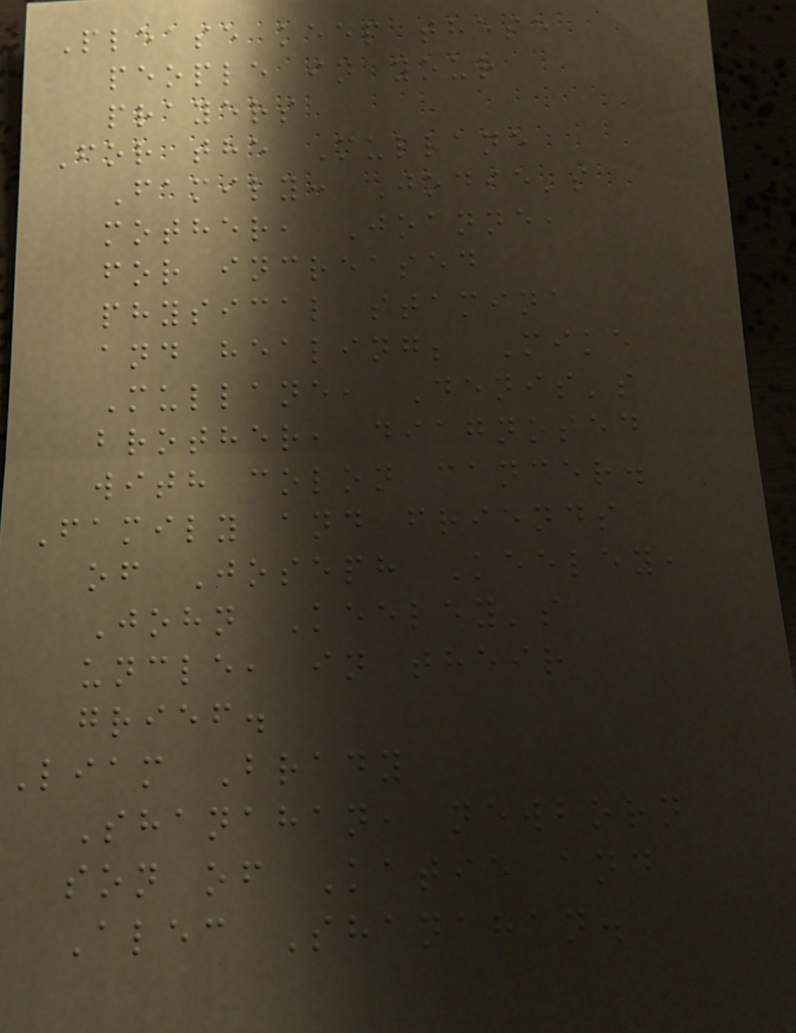Please keep these
people in your
prayers
For the Mullane
Family: Jodie's
mother, Joanne,
for increased
physical stamina
and healing; Mike
Mullane, Denis's
brother, diagnosed
with colon cancer.
Family and friends
of Joseph Keeley,
John Keeley's
uncle, in their
grief.
Liam Brady
Shanahan, newborn
son of Katie and
Alec Shanahan.
